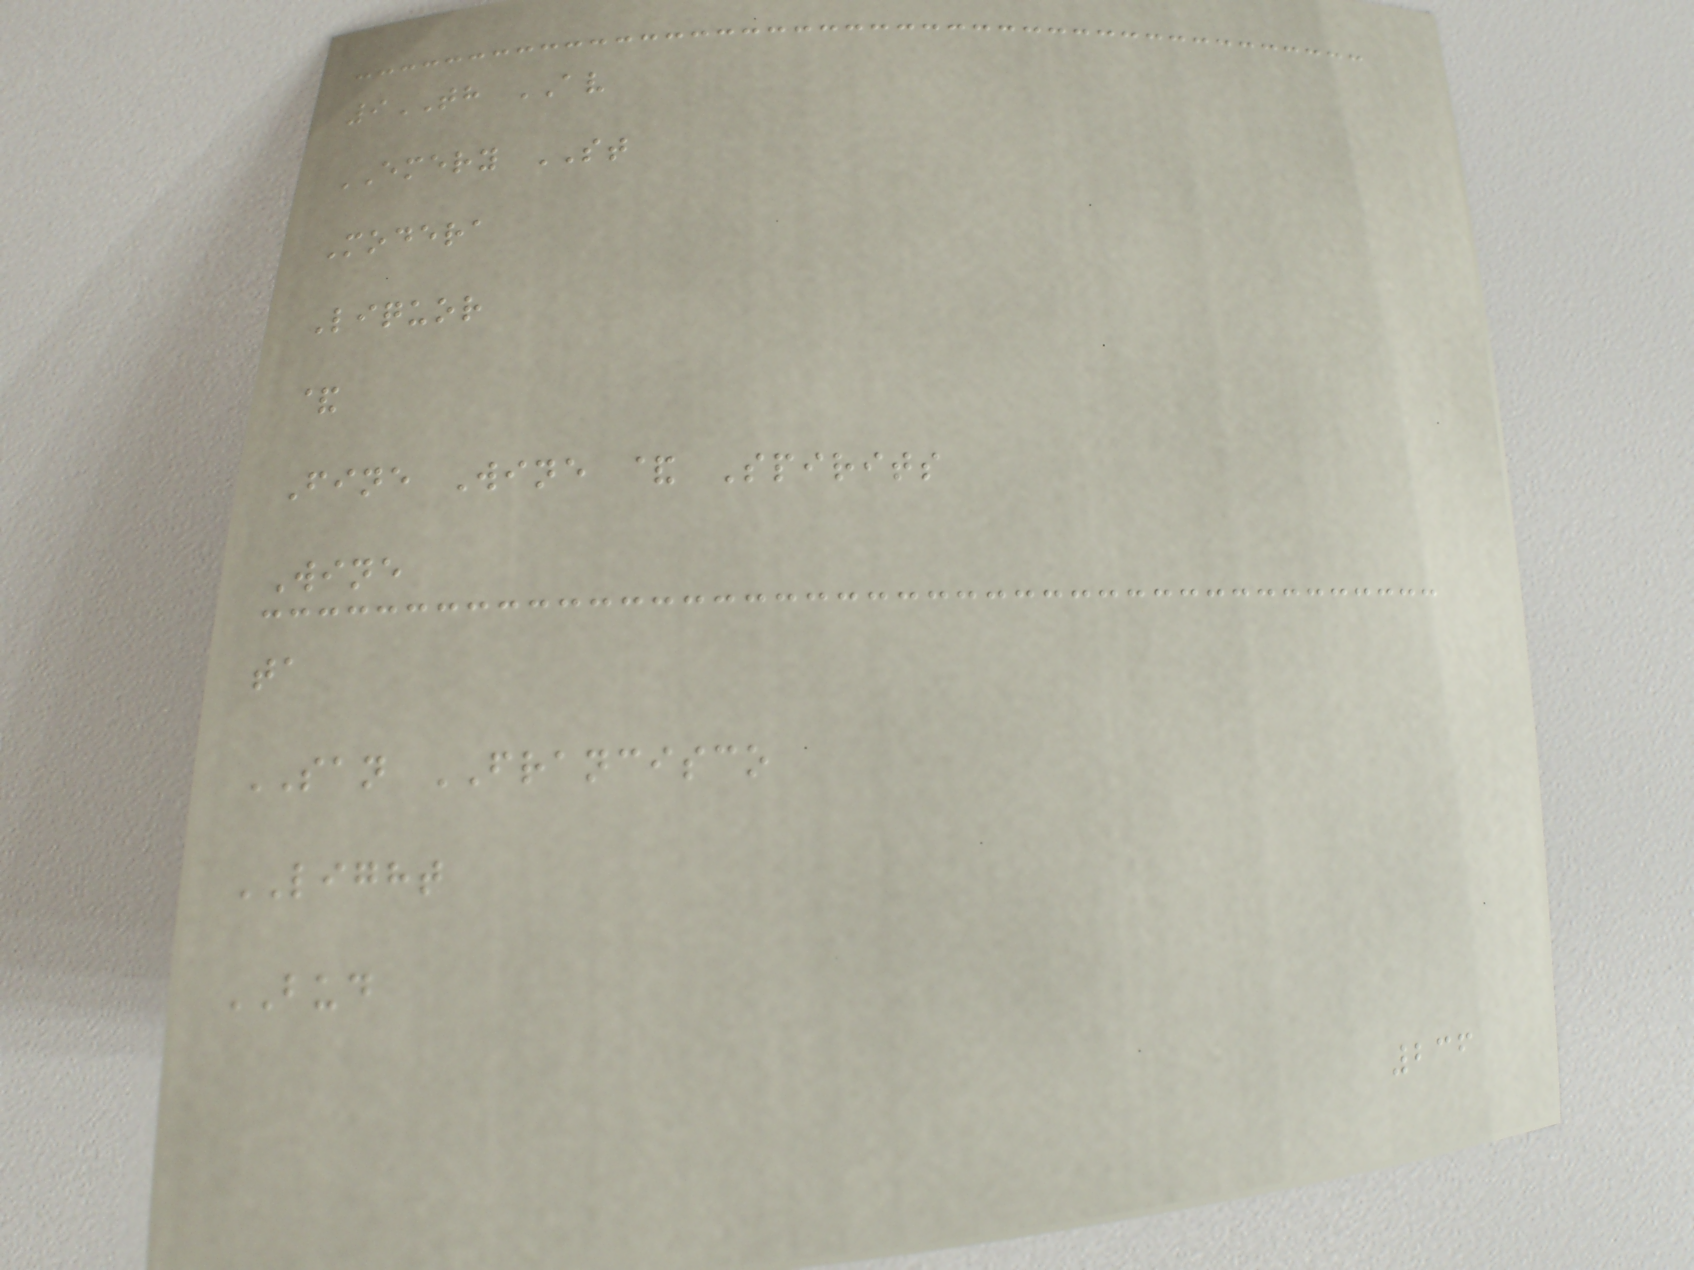9TH AV
EMERY ST
Modera
Liquor
&
Fine Wine & Spirits
Wine
ta
SAN FRANCISCO
LIGHT
BUD
236
